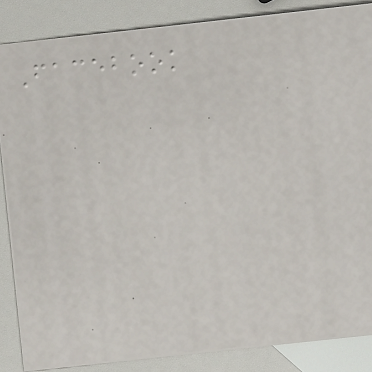Facebook
